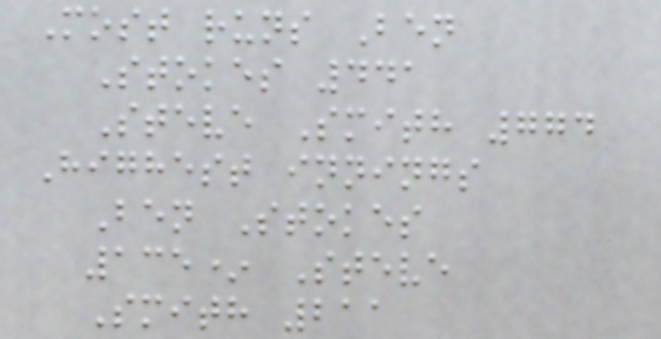Most runs Ben
Stokes 441
Steve Smith 774
Highest innings
Ben Stokes
135* Steve
Smith 211
